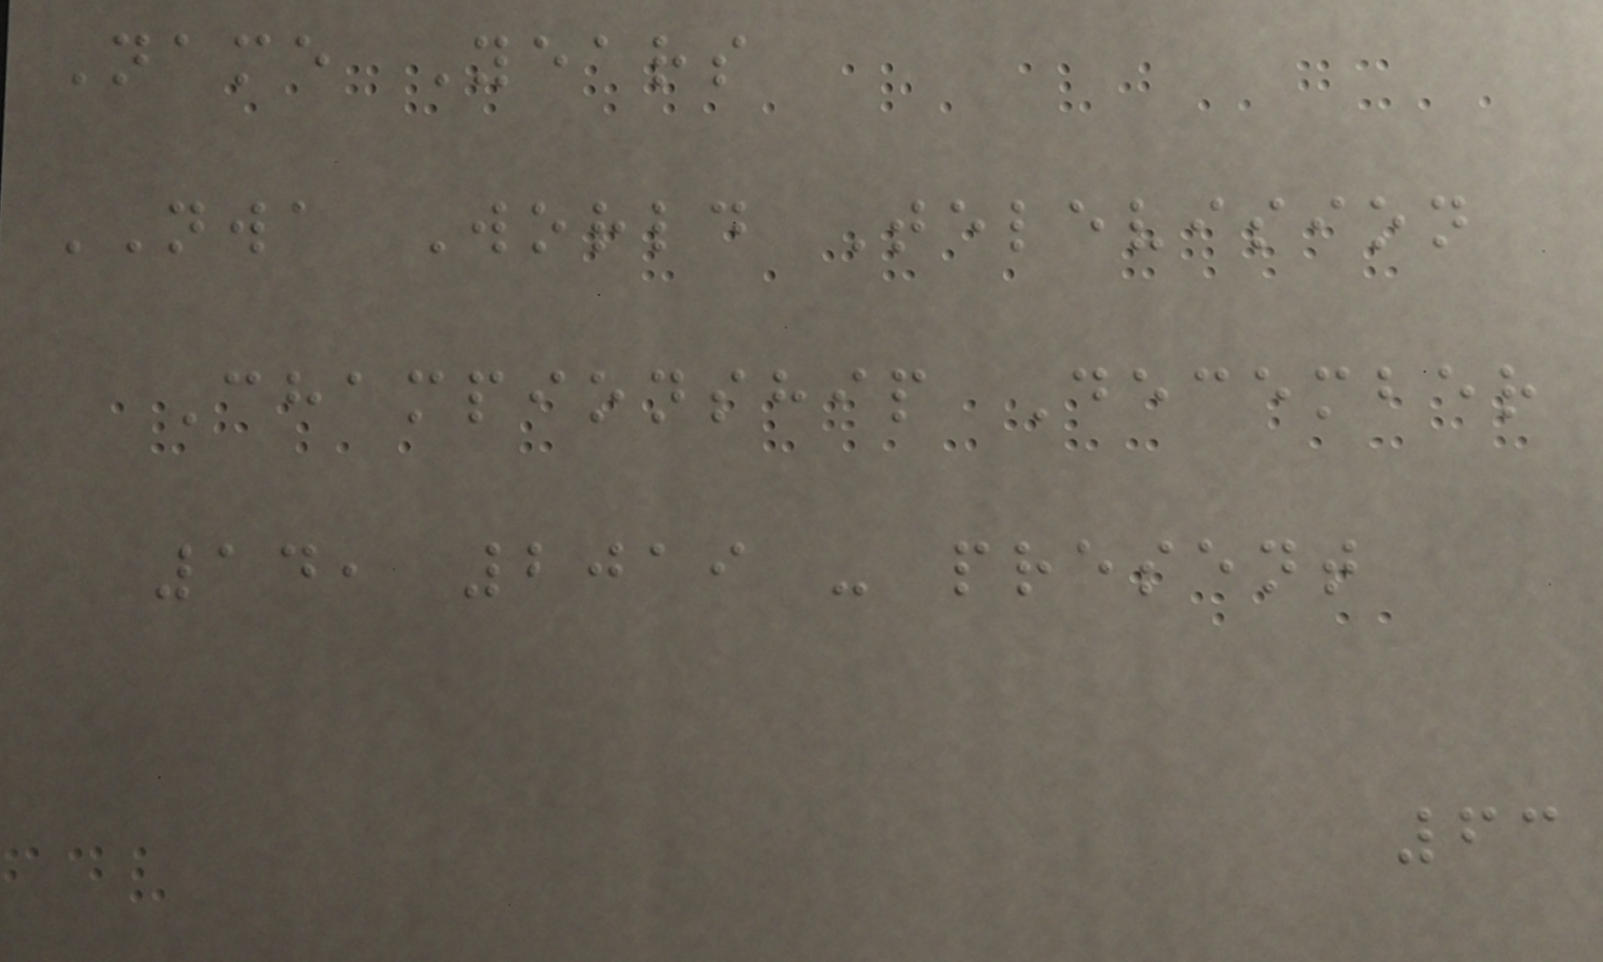Name Years
NWA World Television
Championship December
14, 2019 - present
63
